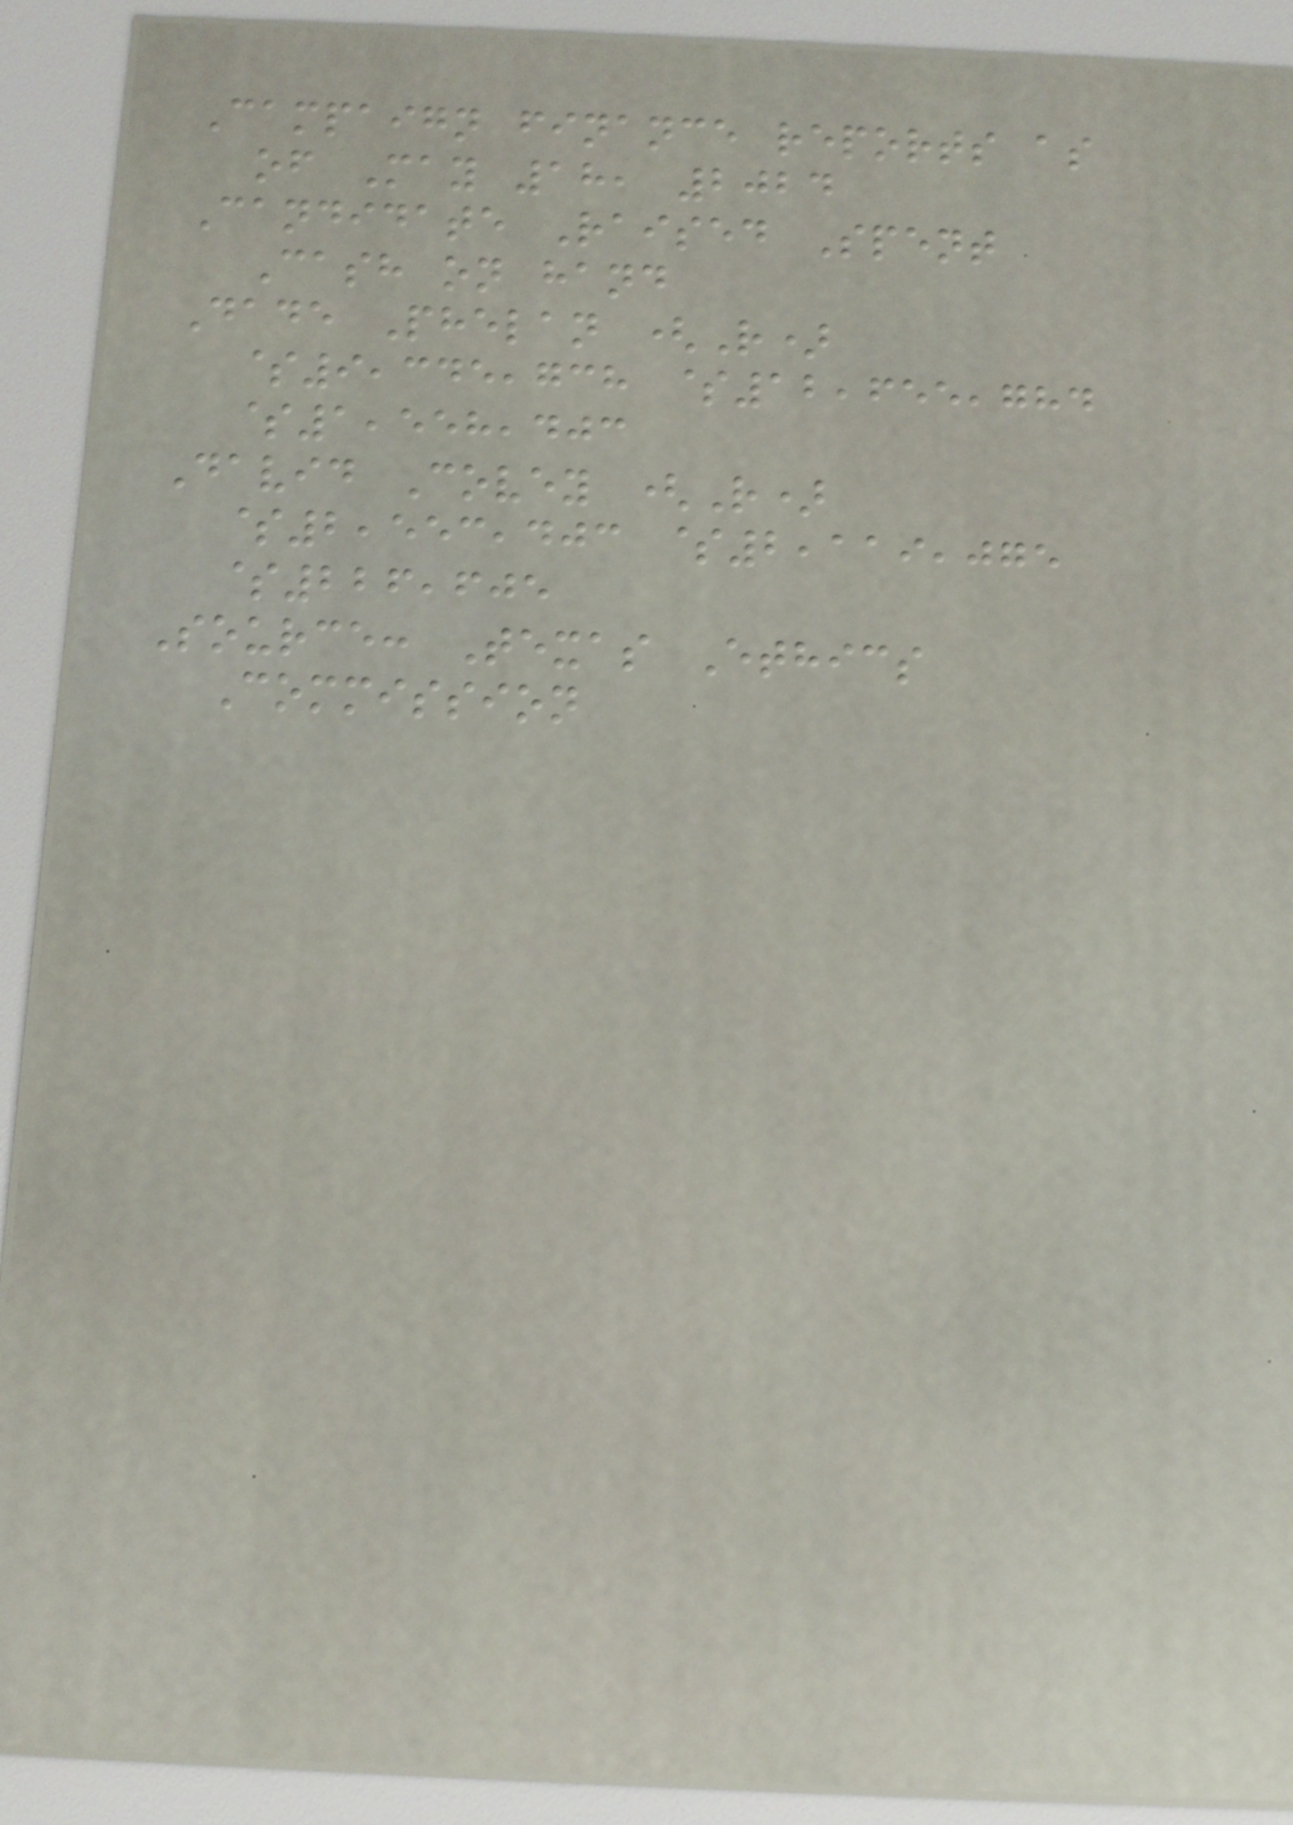Campaign finance reports as
of May 18, 2024
Candidate Raised Spent
Cash on hand
Dade Phelan (R)
$9,345,738 $12,655,784
$1,558,403
David Covey (R)
$2,553,403 $2,119,075
$226,605
Source: Texas Ethics
Commission
